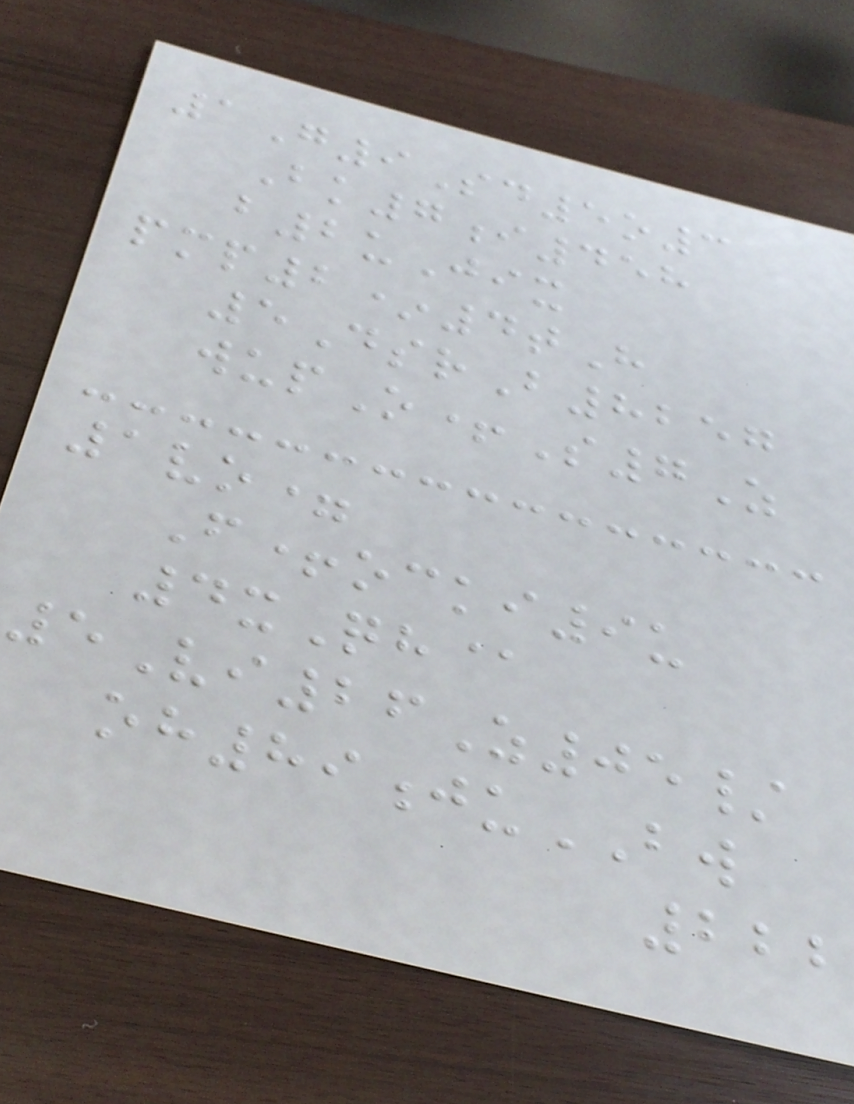1G9Sd5o3
Bk7i458
b2uJix
pmp2*4tH
5DsrB8257
wupO+S7Z
1vo=
F+ocki9u
4xQh@
5Vi26Z05/
oh89juBW
222
